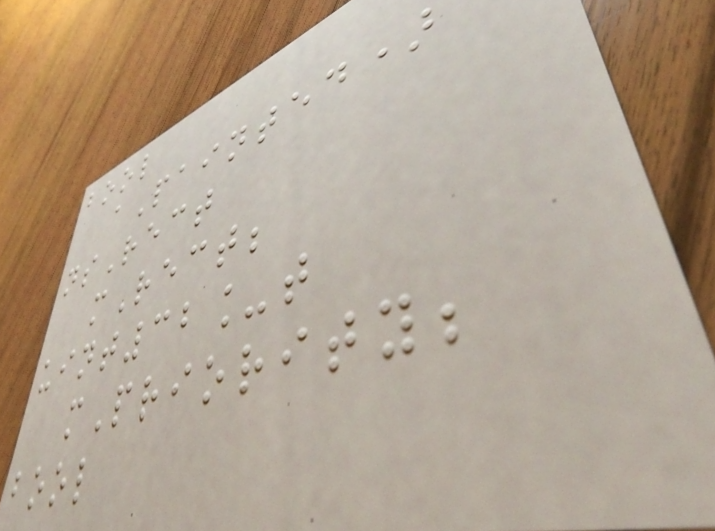bool
aPainted)
nsRect
mRect;
uint32_t
mPriority;
bool
